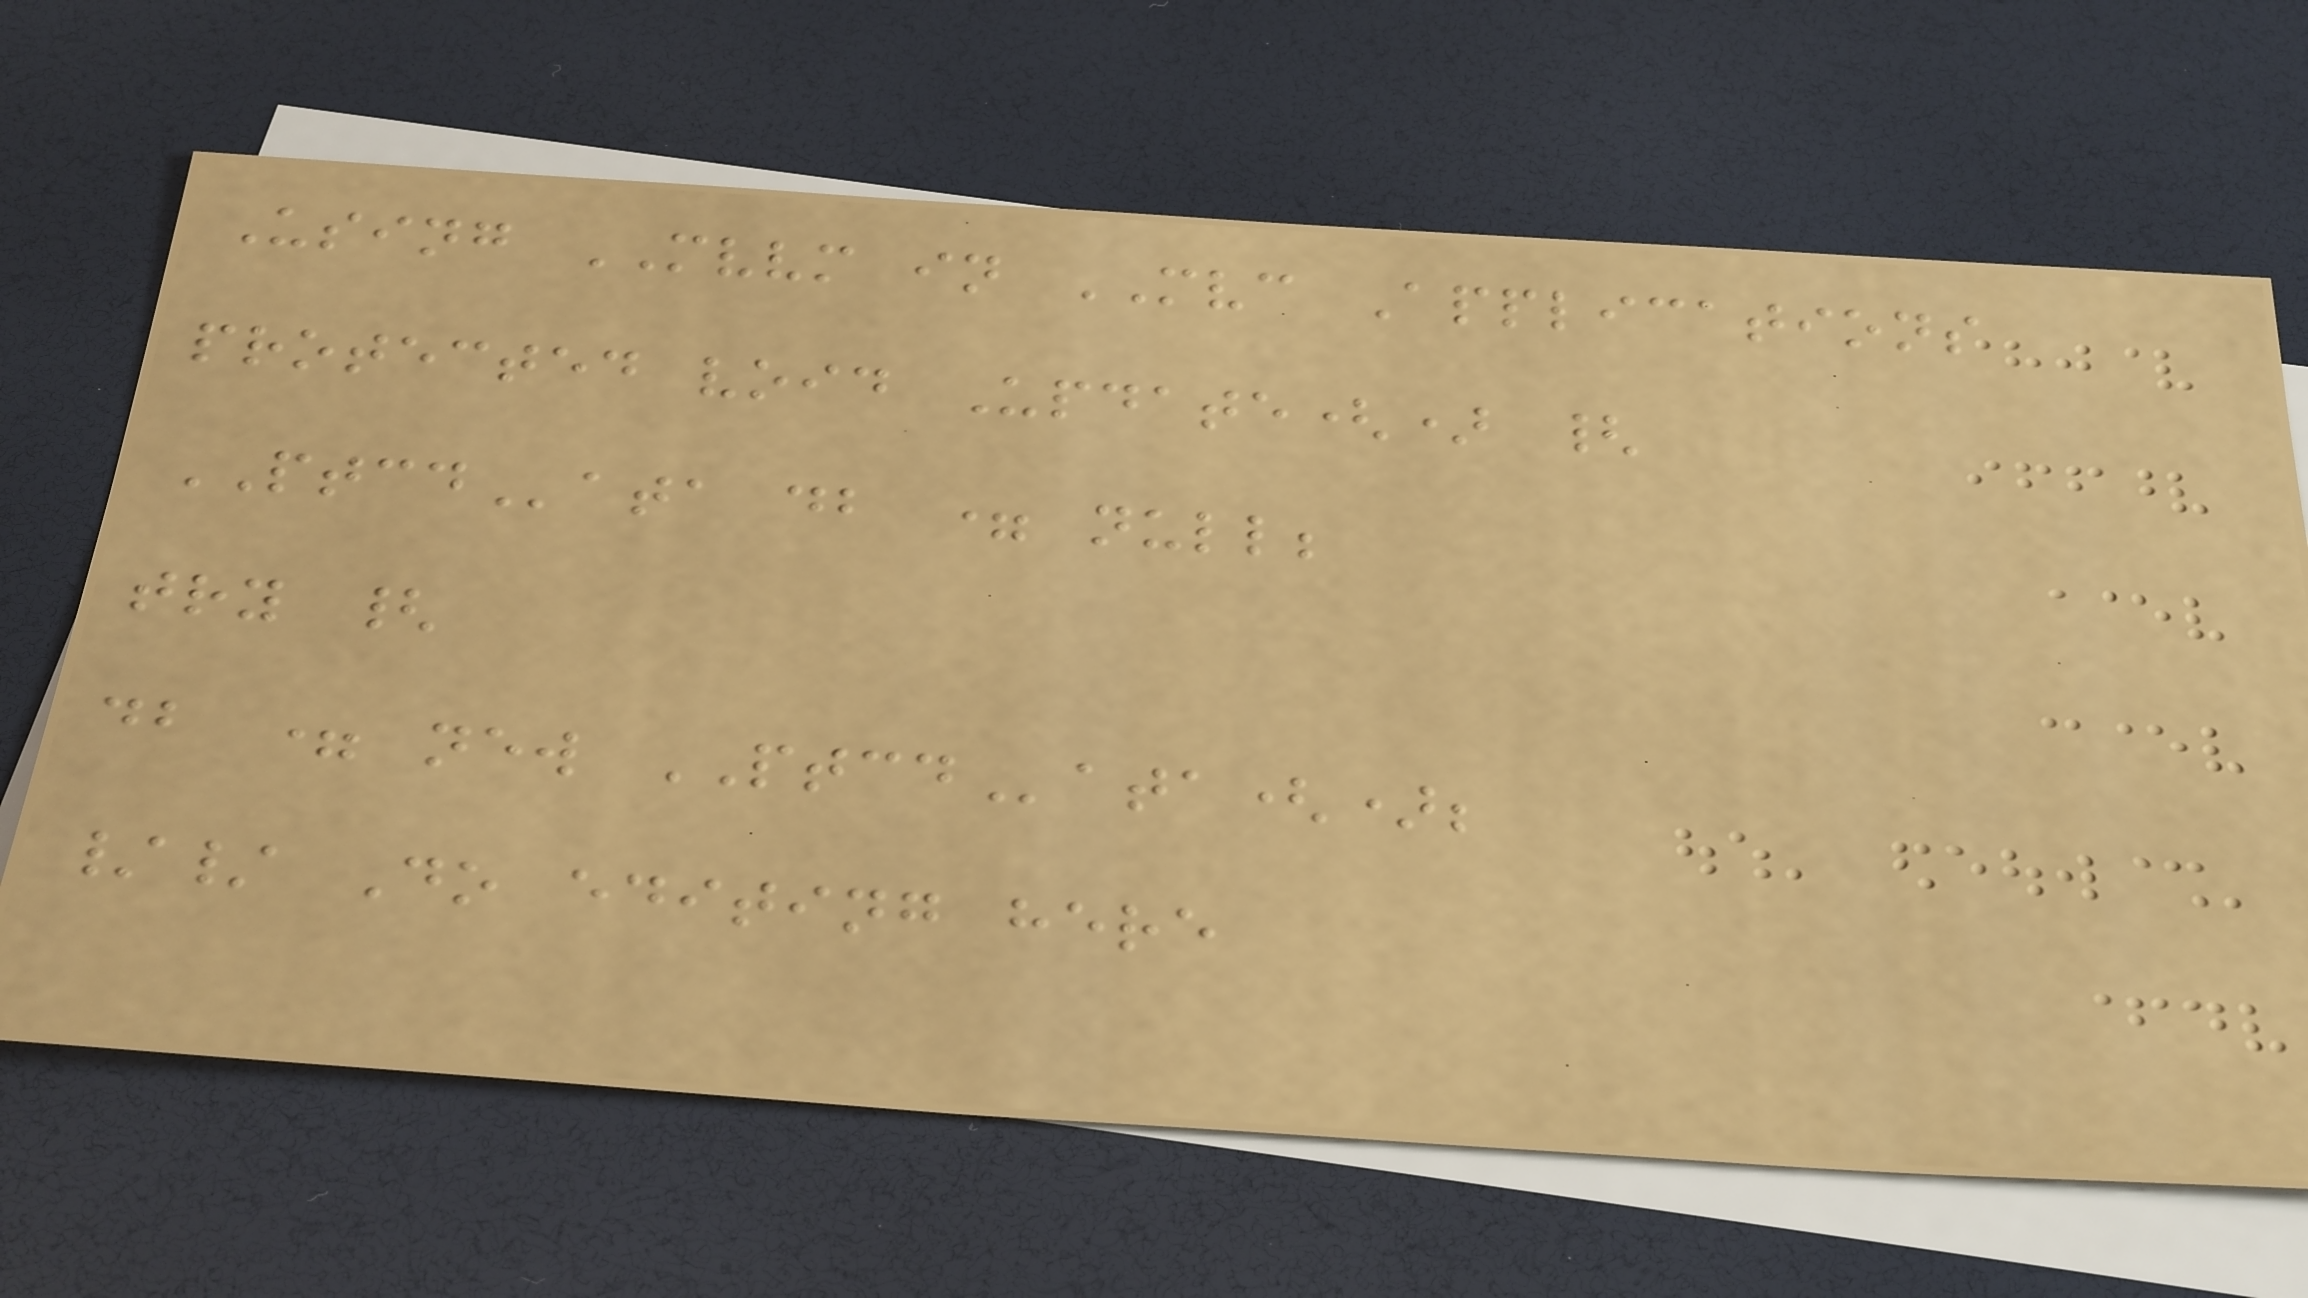Using MVVM in MVC Applications
protected void Update() {
PTCData db = null;
try {
db = new PTCData();
// Do editing here
